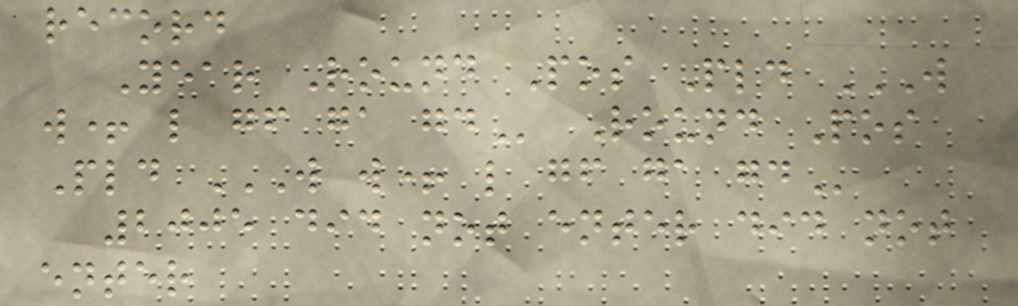record
Year Round Pos Pld W
W+ L GF GA GD Round Pos
Pld W W+ L GF GA GD
2005 did not enter did not
enter
